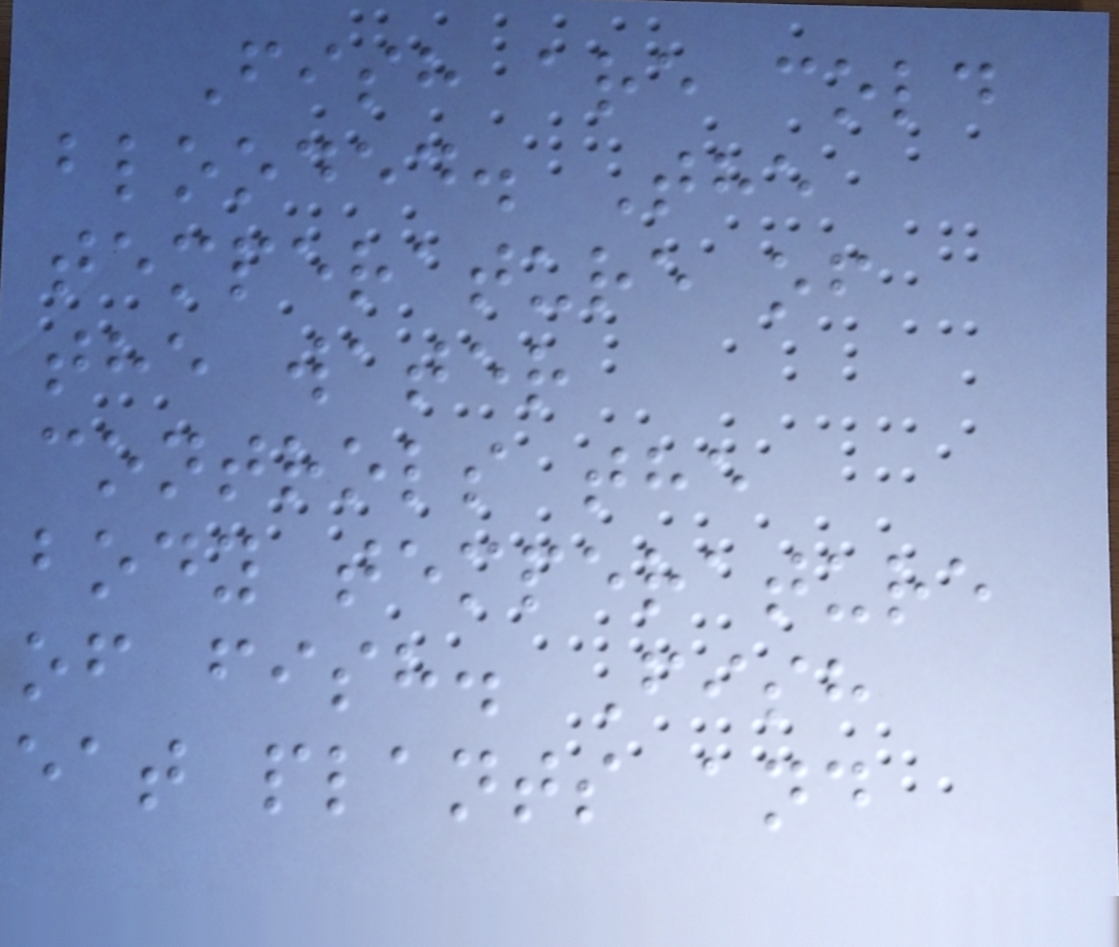Fish are cold
blooded. The
temperature of
the water
controls the
body temperature
of fish. Fish
eat plants and
